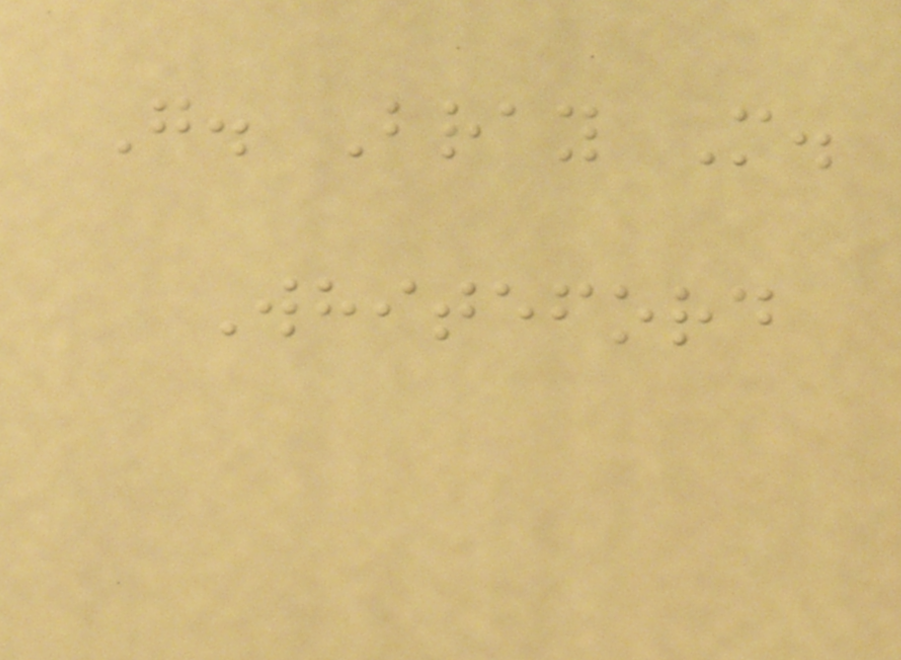G. Bray M.
Whiteford
